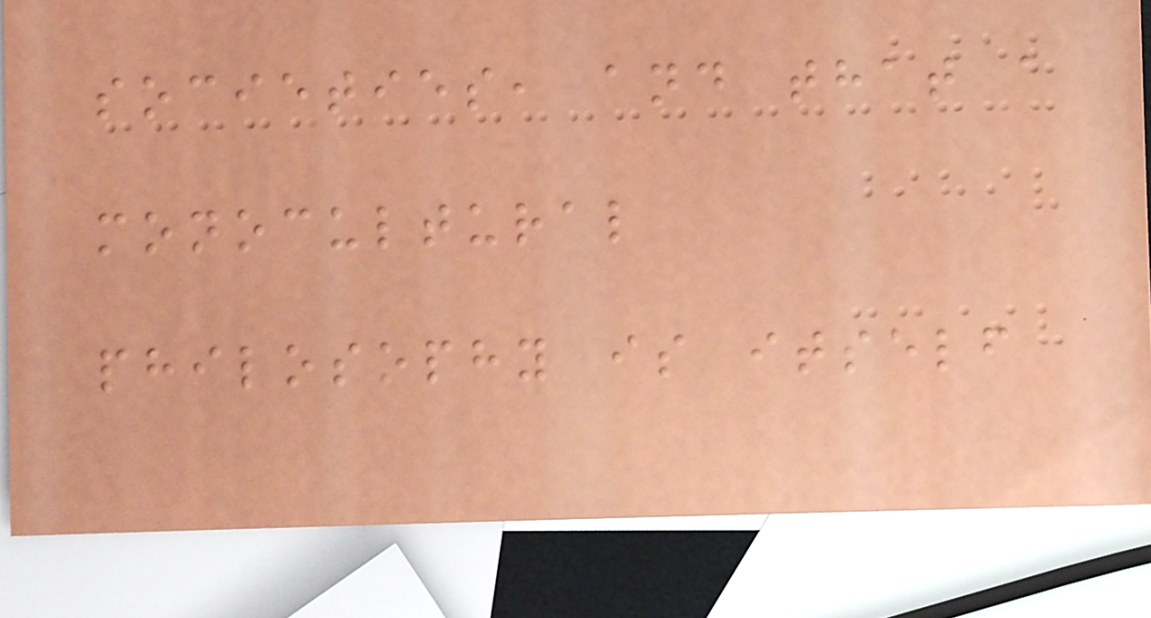societies, and that a
monocultural
philosophy is itself
